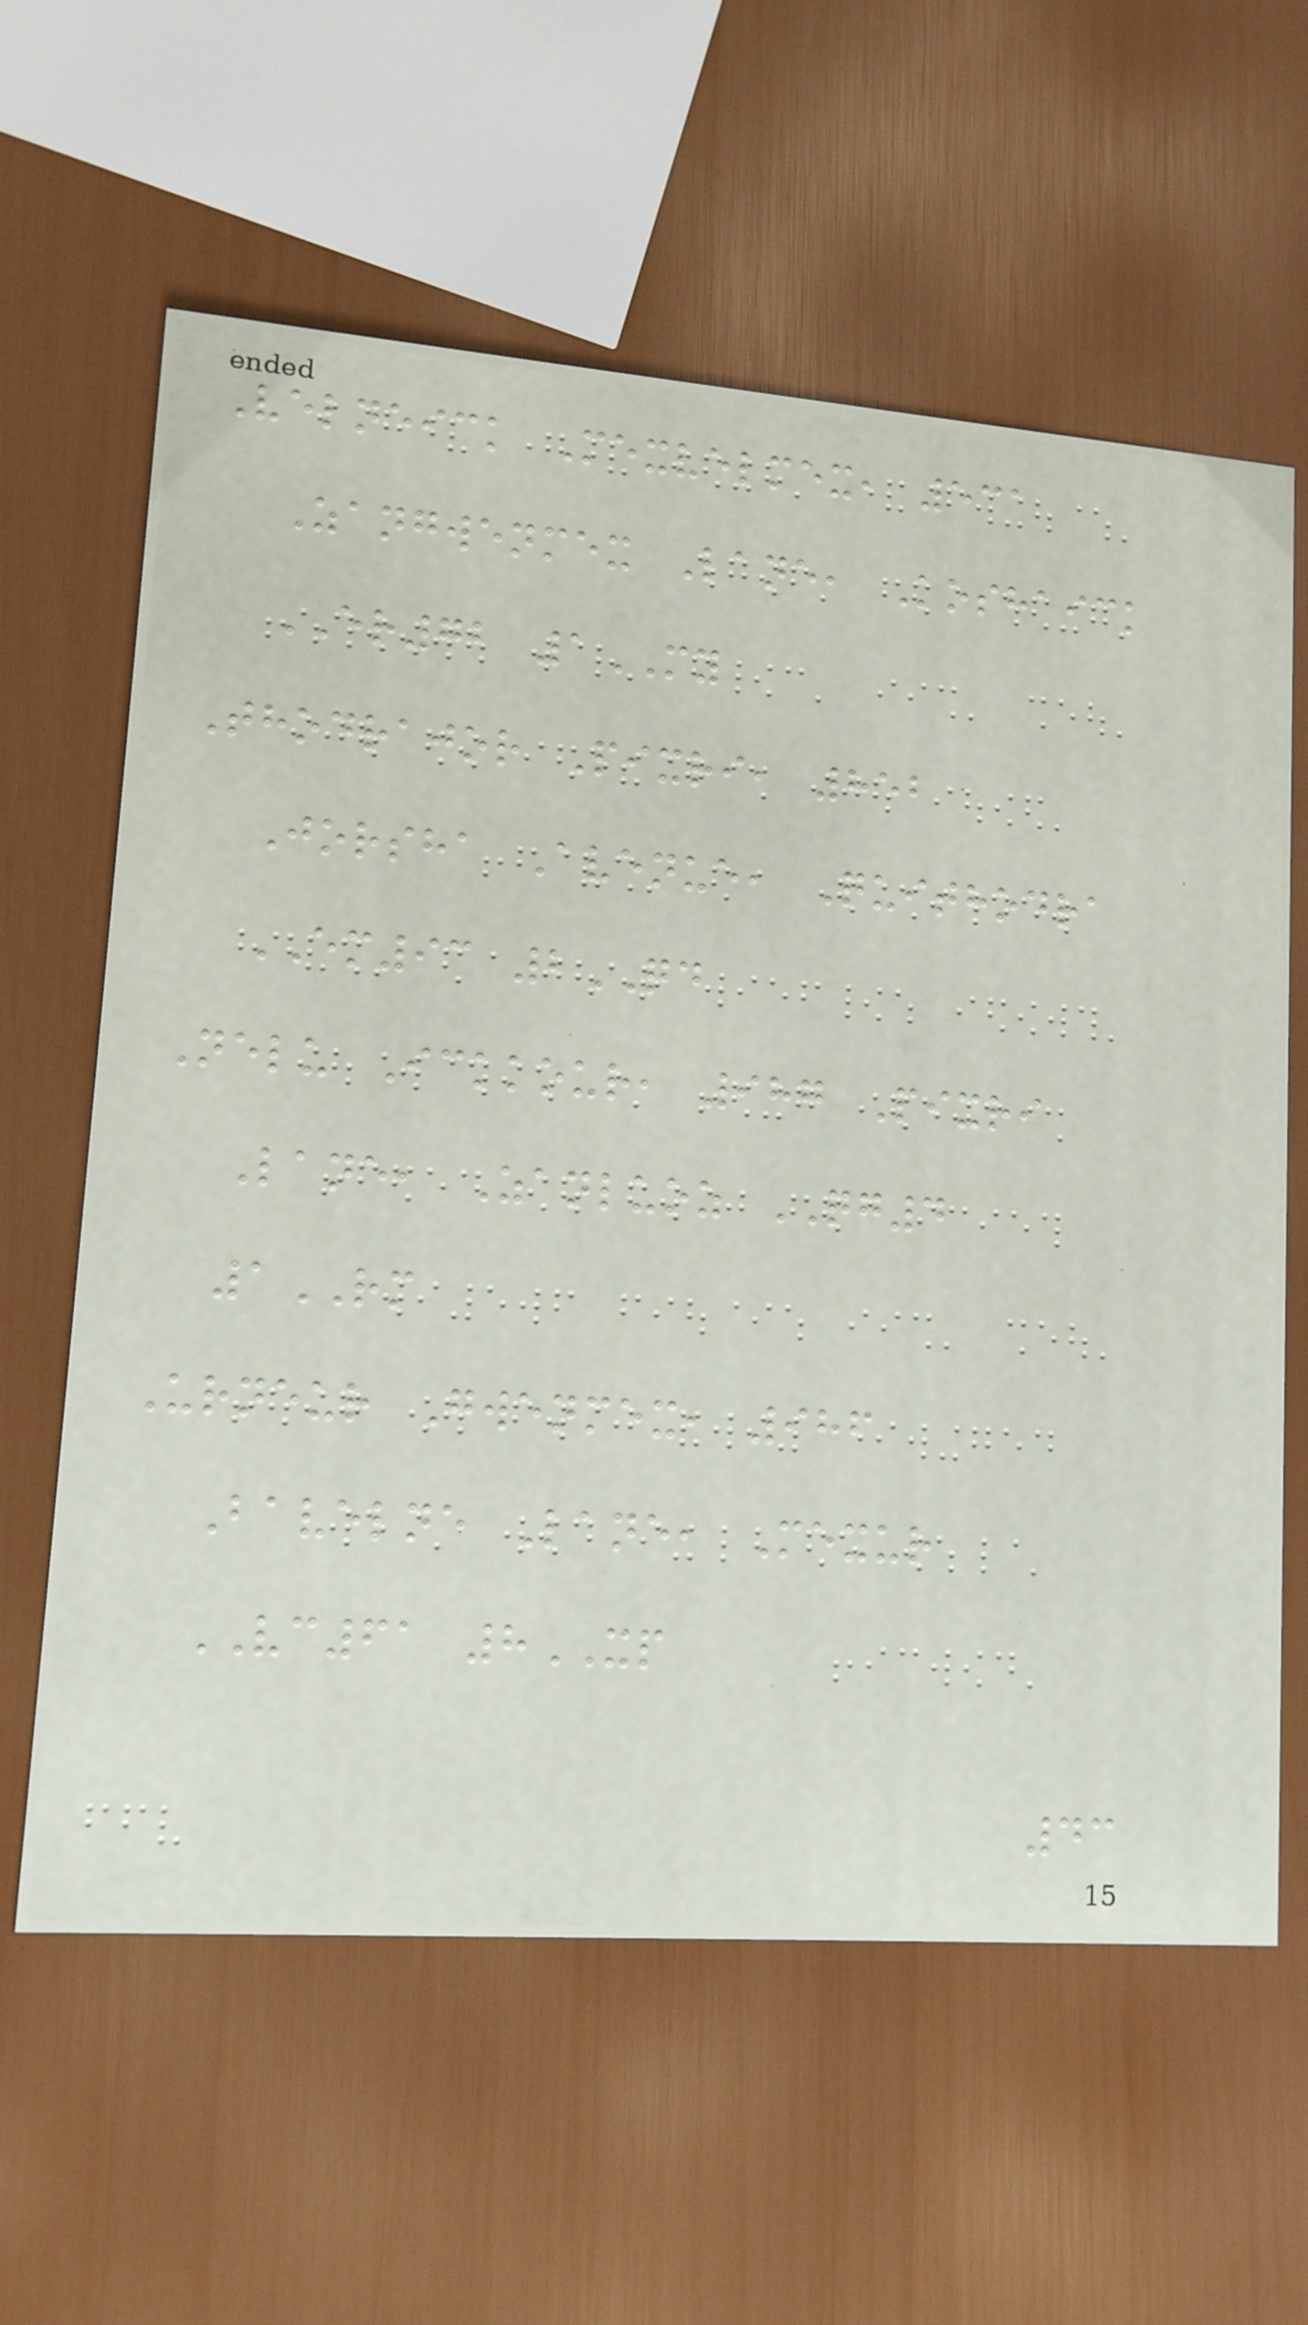Velneick Mexvelmex, 531
Zangwenmex Lane, Koshaick
ER72 1MY
Thodrajor Pixri, 852
Jorsha Avenue, Quithodra
EM93 2QD
Nelu Ickkour, 987 Pixri
Lane, Zanluoz QG4
1RM
Urneur Gwenmex, 986
Bavelne Lane, Mexur
VC61 8XP
43
